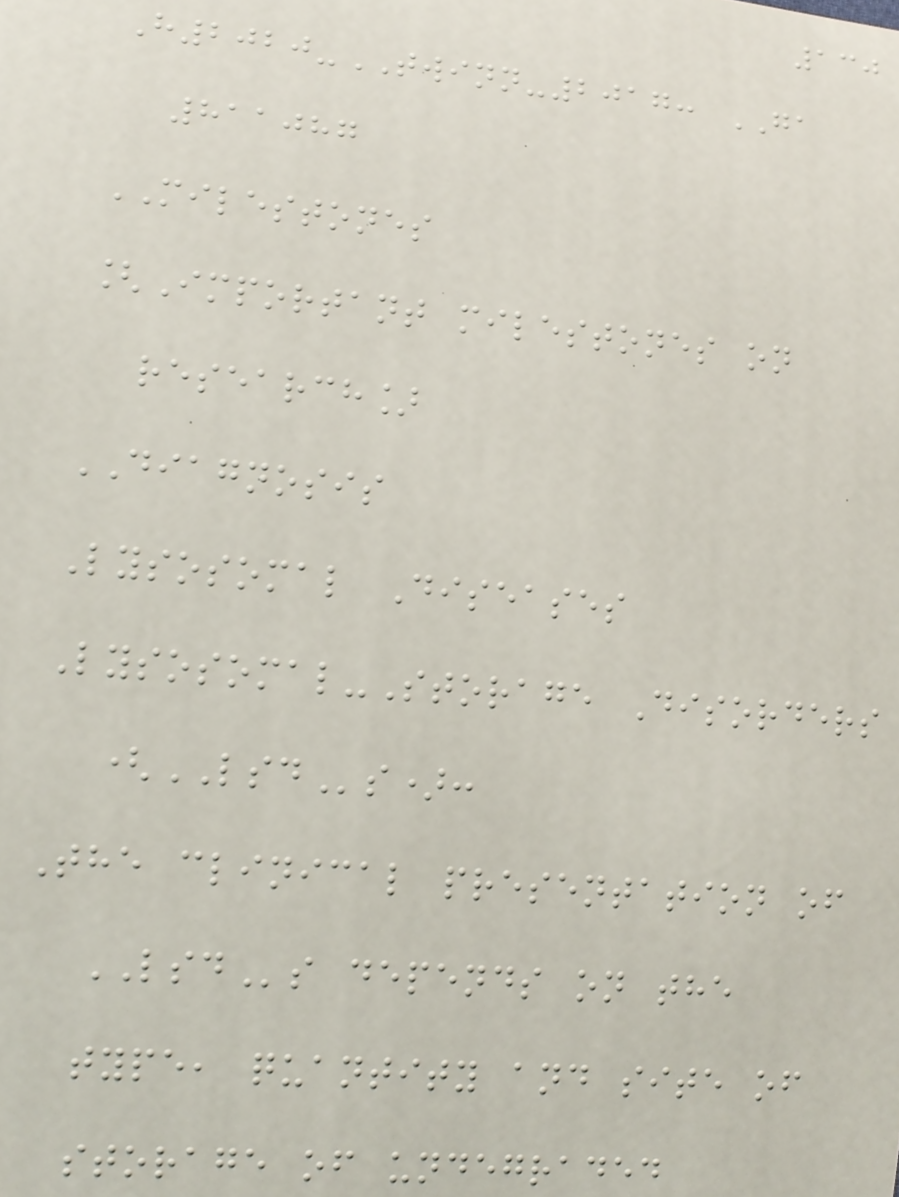130
H2020-TWINN-2017: GA
811087
MILESTONES
[Important milestones on
research]
DIAGNOSIS
Lysosomal Diseases
Lysosomal-Storage Disorders
(LSDs):
The clinical presentation of
LSDs depends on the
type, quantity and site of
storage of undegraded
